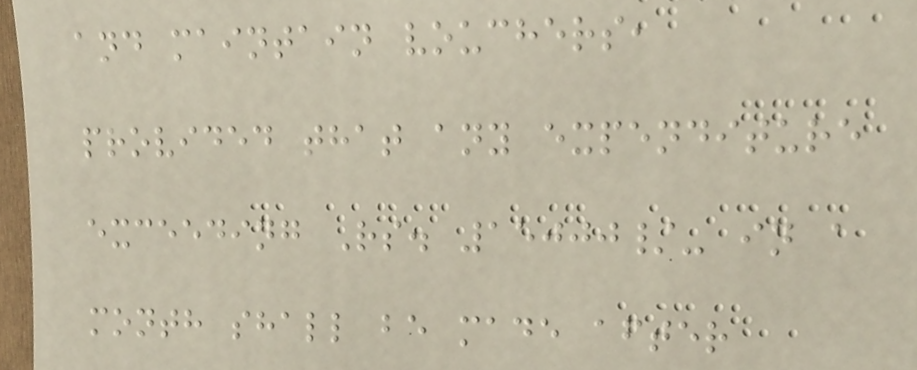and maintain vouchers,
provided that any expenditure
exceeding Rs. 15000/- in a
month shall be made after
